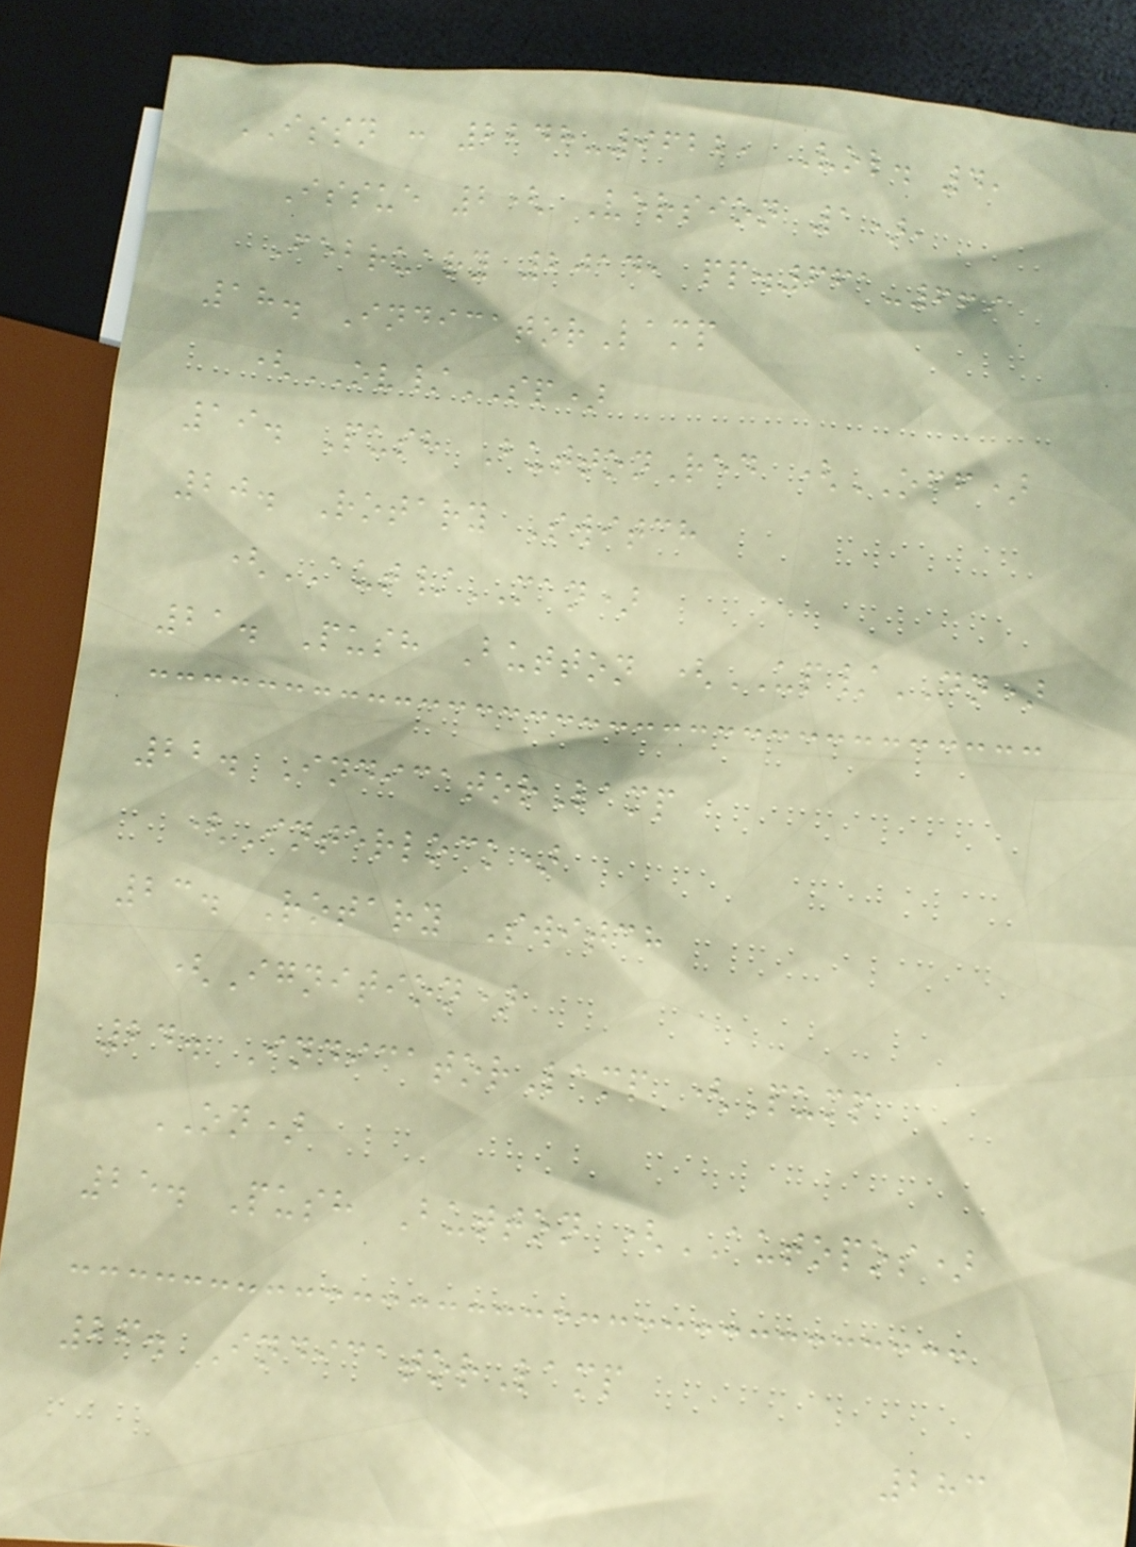ISSN : 2248-9622, Vol. 4,
Issue 2( Version 1),
February 2014, pp.661-669
18. IndicatorLamp
(OV/SP)
19. Push ButtonRed (OFF)
20. Rotary Switch
(AUT/MAN)
21. Push Button (UP/DN)
22. IndicatorLamp
(Interlock)
23. Rotary Switch
(Ignition)
24. IndicatorLamp (Pump
ON)
25. Push Button (AUTOPOS)
26. IndicatorLamp
283
